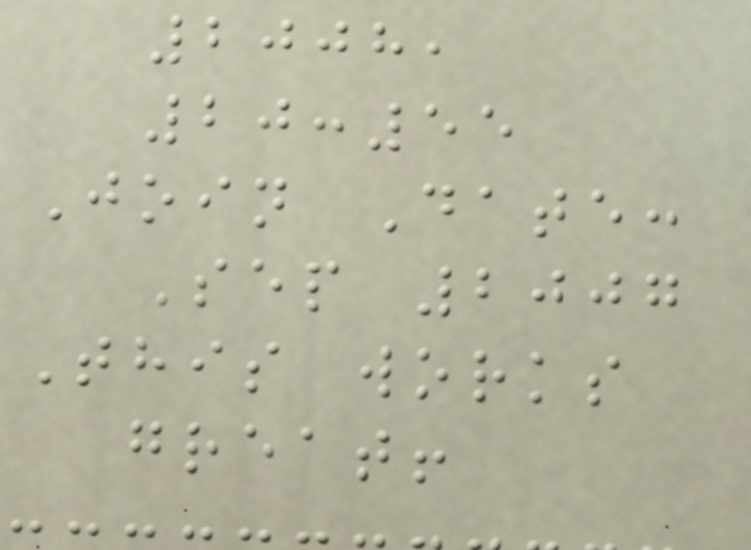2008,
20:55
Join Date:
Sep 2007
This works
great!
